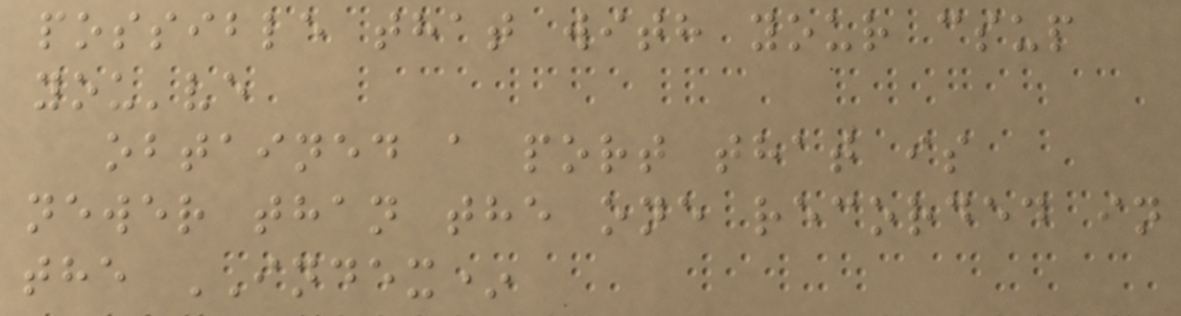possible that with your csup
you've
obtained a port that is
newer than the one recorded in
the INDEX*
